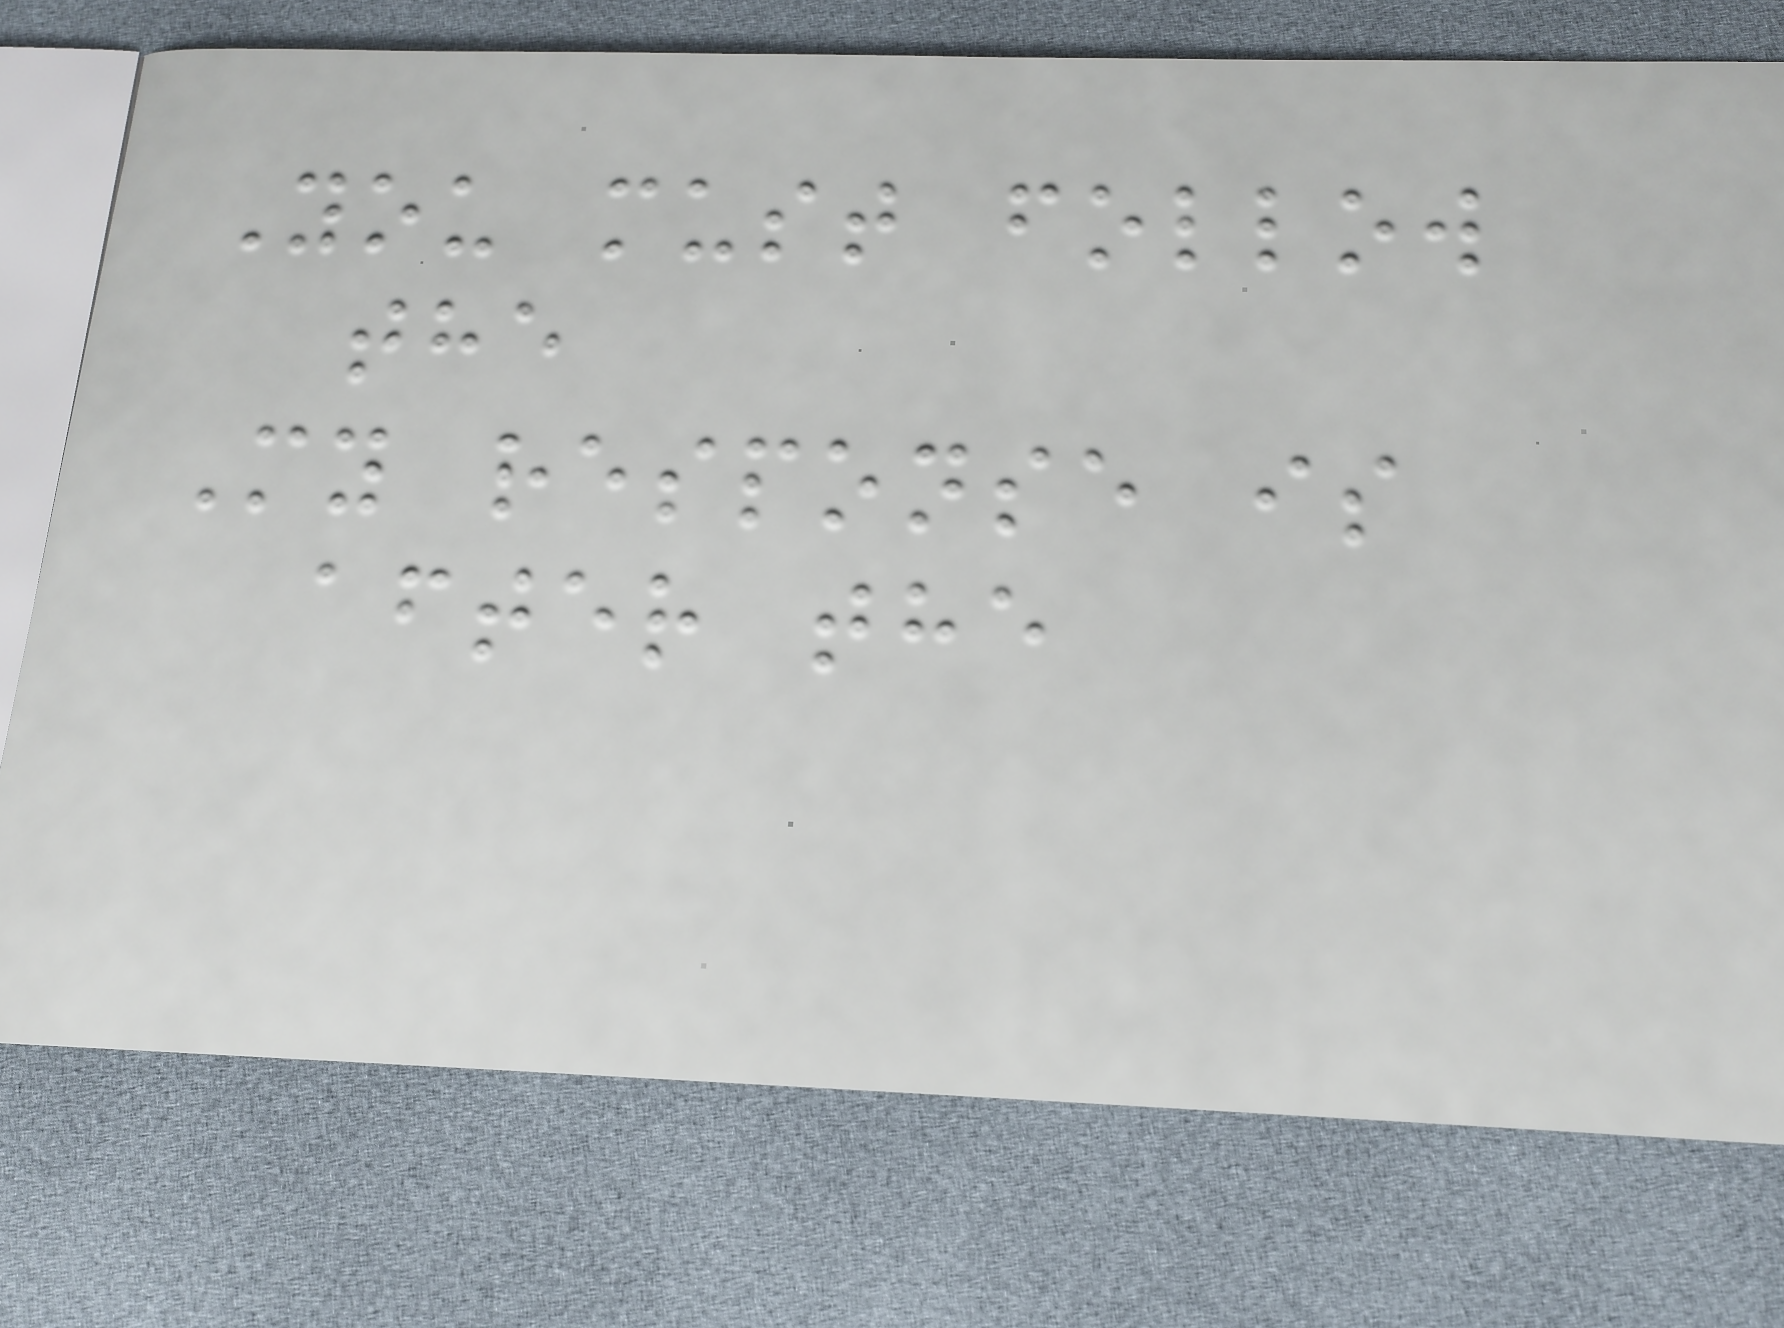You must follow
the
My response is
after the
